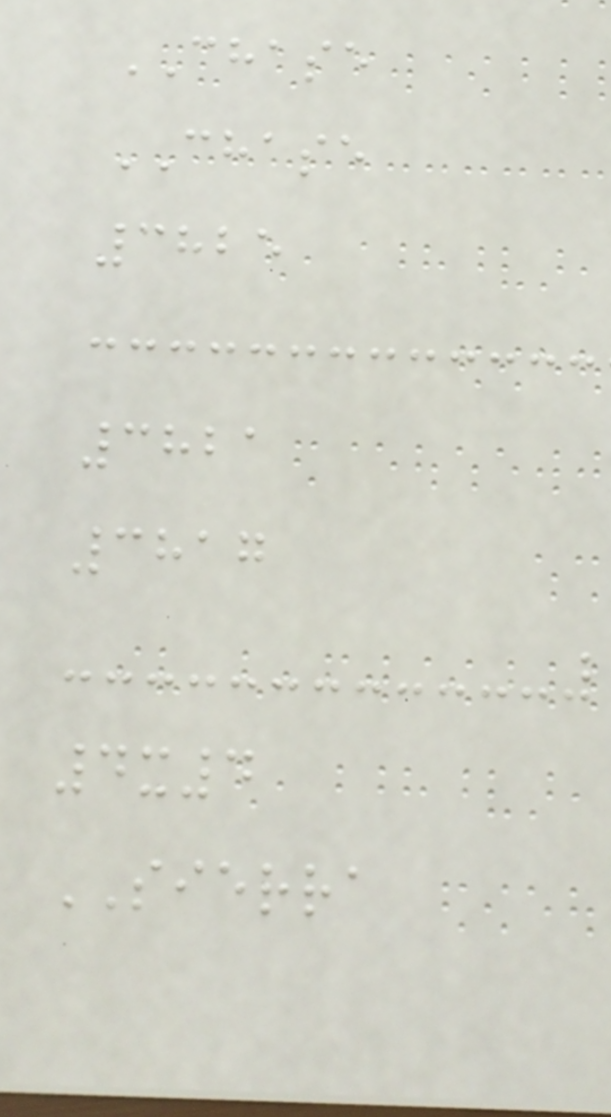CHASE
CHASE
3825
3821
3817
4x4
SIERRA
